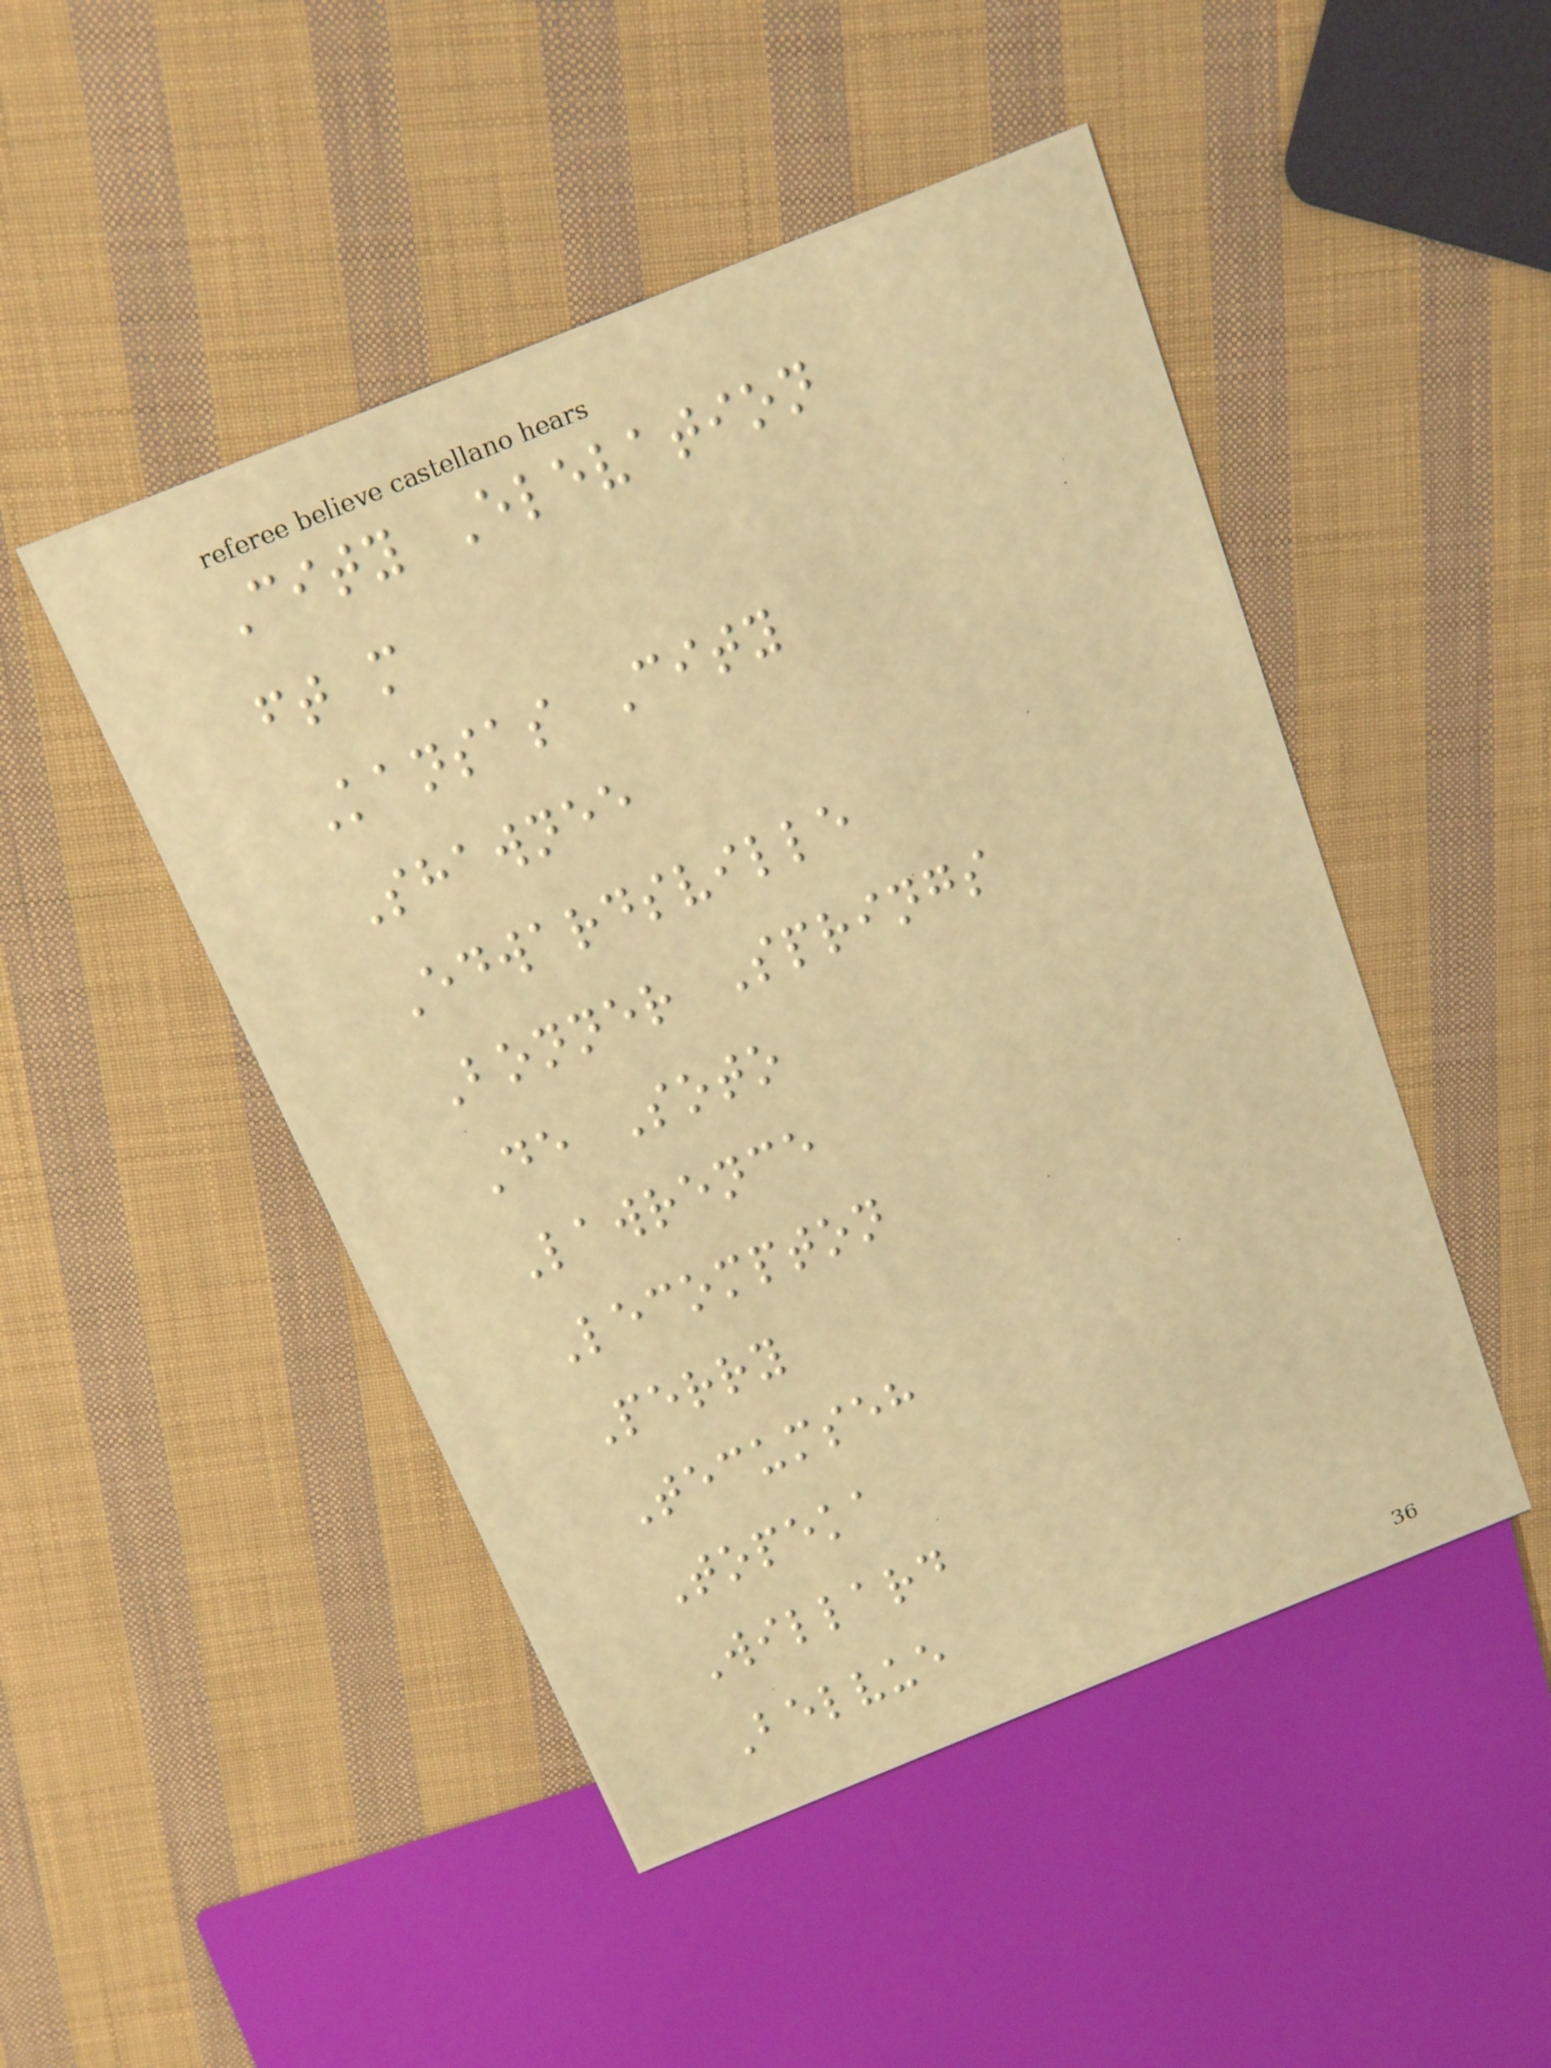City Elevation
ft m
Kansas City
Shawnee
Edwardsville
Bonner Springs
De Soto
Lawrence
Lecompton
Perry
Tecumseh
Topeka
Willard
Belvue
